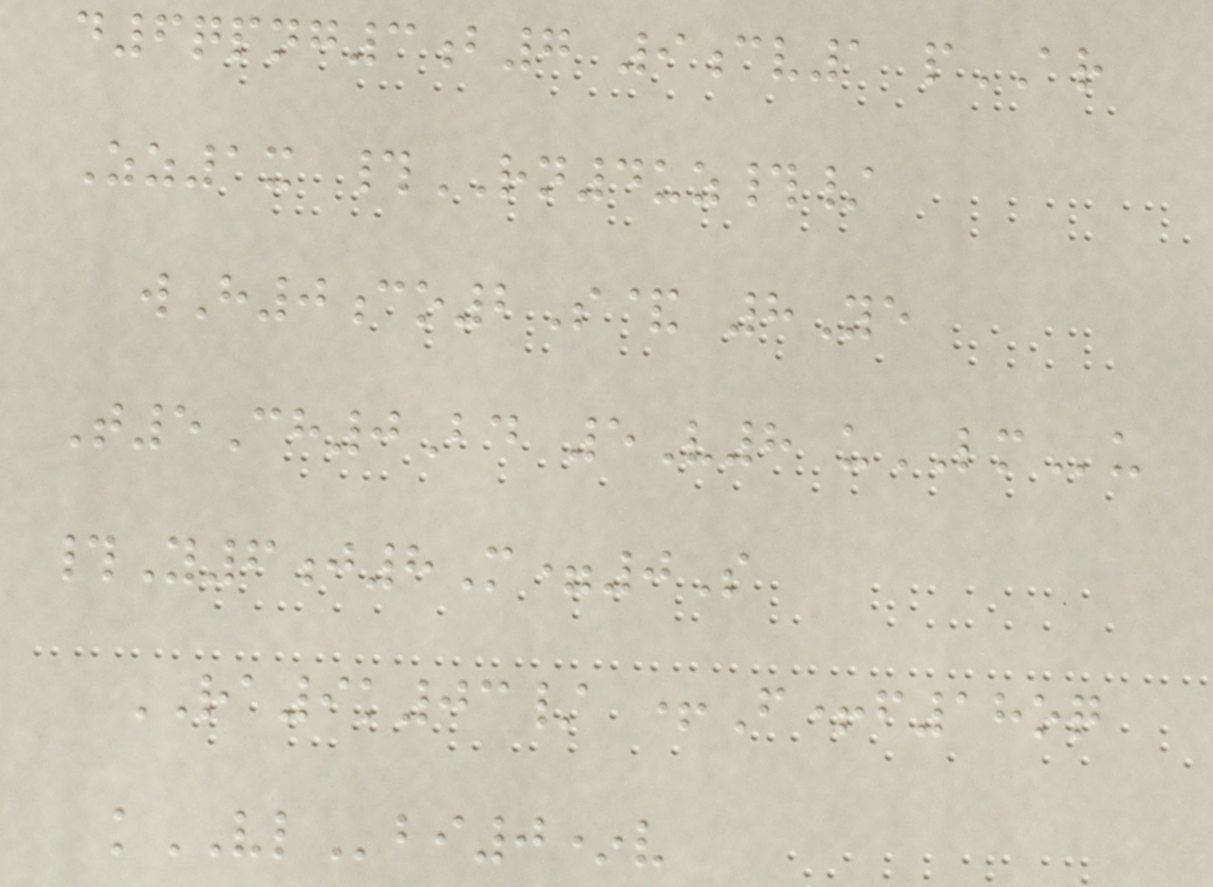d6qpng3b7 9cv1 pAR
Zz1x #RN4uz#/
wH0co2S& 8Ye
T5Ch0Bd 5V8 uLMu
#Y6j8M=0S
RA9k03/ +F+f18oq
kVLbi0*v
